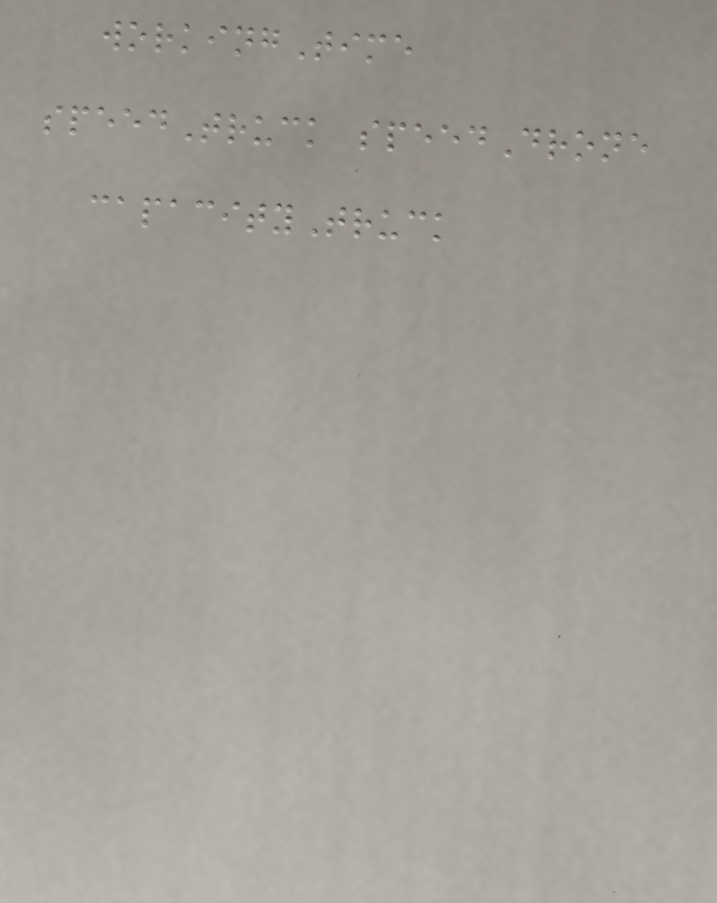workingTime
speedTruck speedDrone
capacityTruck
